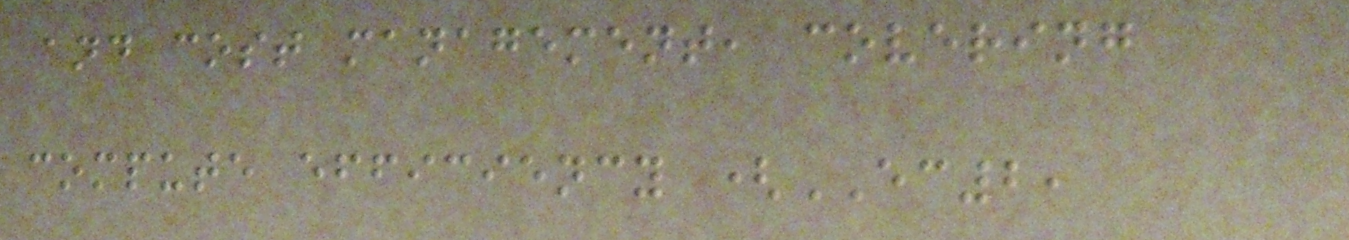and cost management, covering
compute efficiency (EC2,
